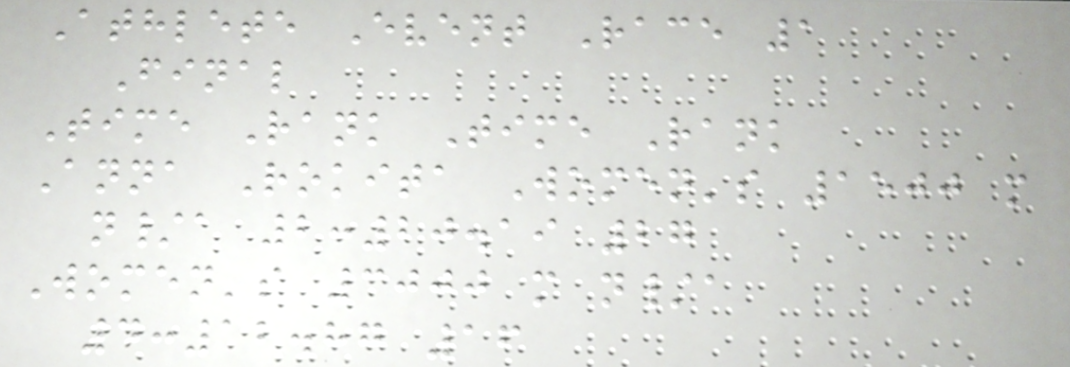Athlete Event Race 1
Final
Time Rank Time Rank
Anna Rokita Women's 1500 m
n/a 2:20.19 27
Women's 3000 m n/a
4:12.87 16
